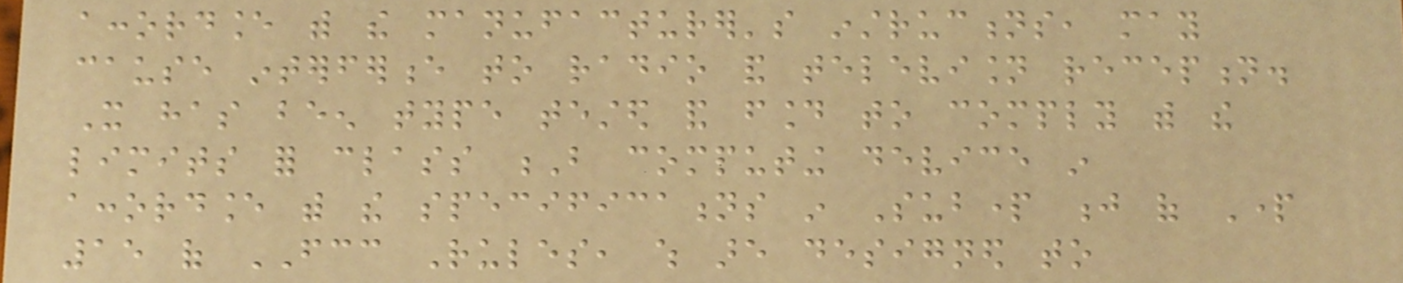accordance with the manufacturer's instructions, may
cause interference to radio and television reception.
It has been type tested and found to comply with the
limits for class B computing device in
accordance with the specifications in Subpart j of Part
15 of FCC Rules, which are designed to
